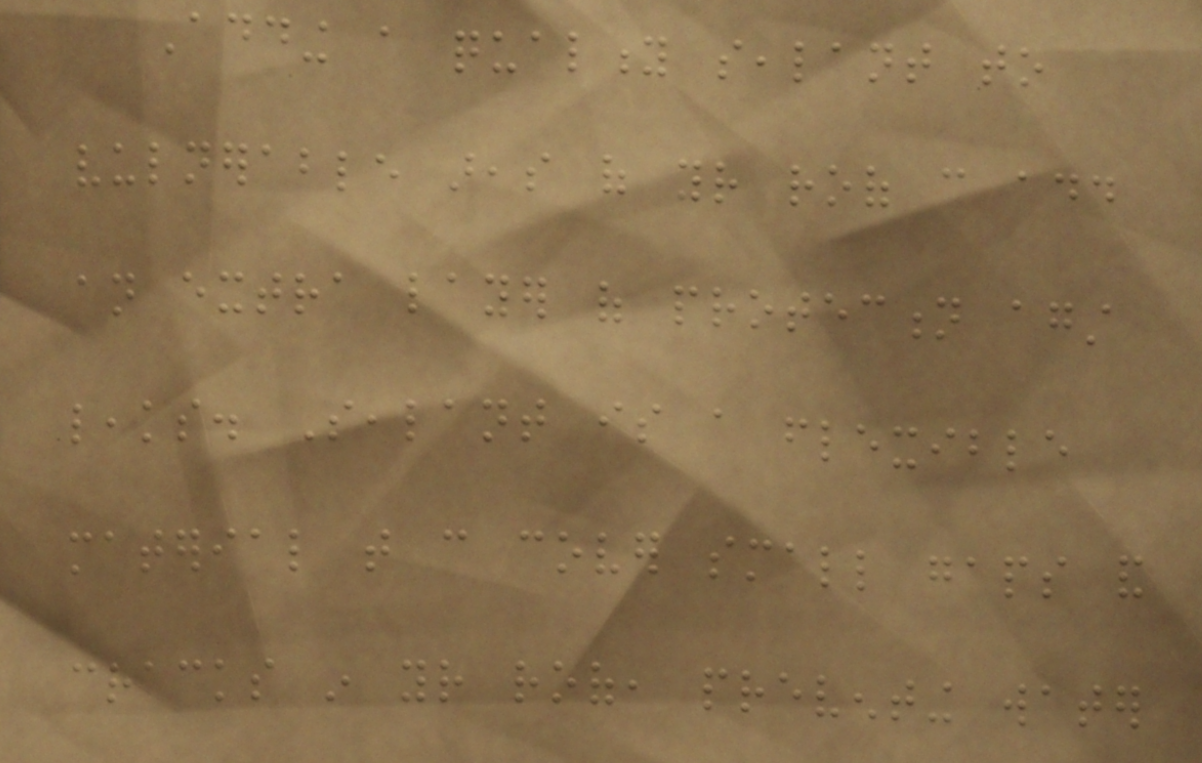Adding a quality sealant to
vulnerable areas of your roof can add
an extra layer of protection against
leaks. Sealant is a flexible
material that can cover small gaps and
cracks in your roof, preventing water
